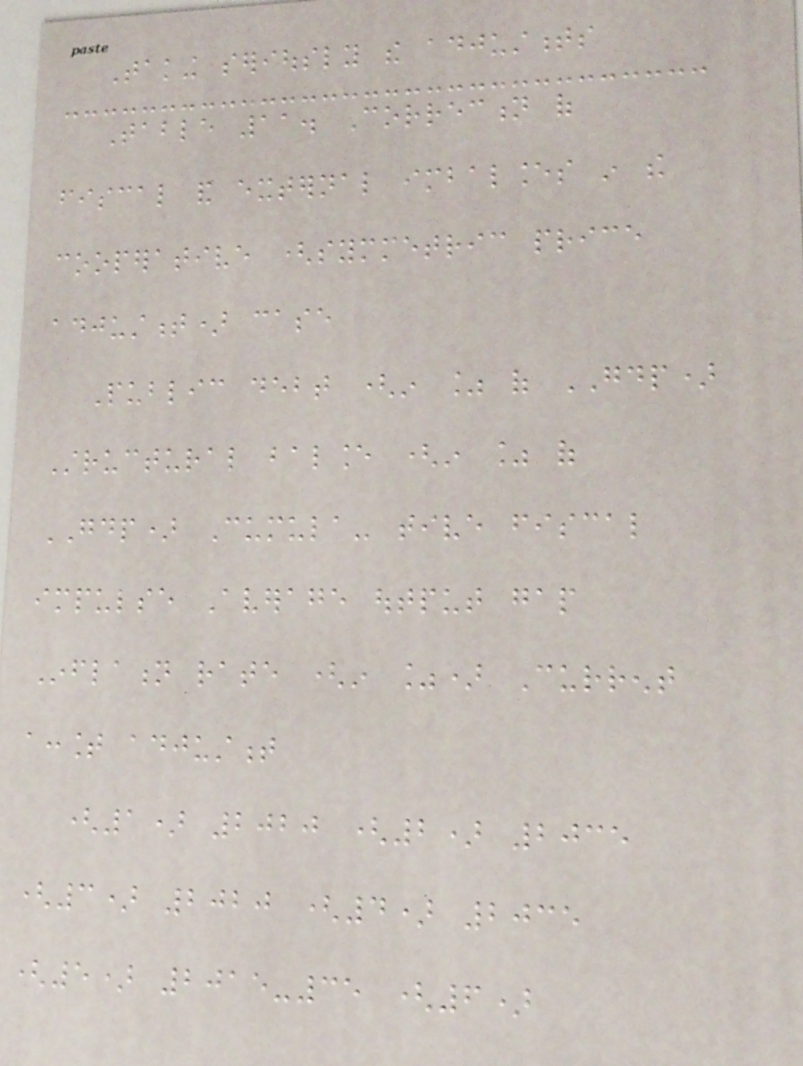Taking seriously the adjustments
Table 11. Correction of
fiscal and external imbalances in the
cooperative (symmetric price
adjustment) case
Public debt (in % of GDP)
Structural balance (in % of
GDP) Cumula- tive fiscal
impulse Average output gap
Inflation rate (in %) Current
account adjustment
(1) 2020 (2) 2035
(3) 2020 (4) 2035
(5) 2015-35 (6)
